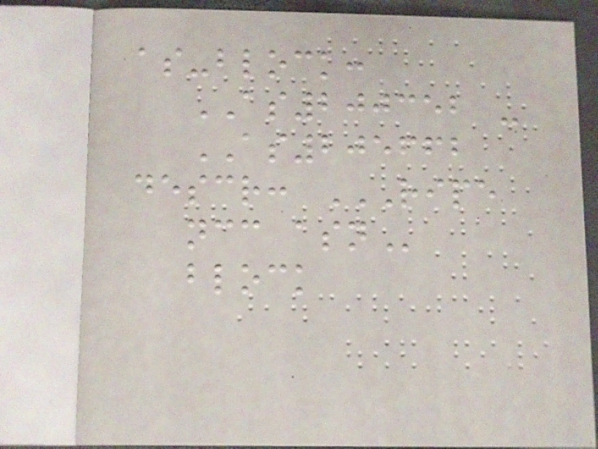as-block:
AS200352 -
AS205662
descr: RIPE
NCC ASN
block
